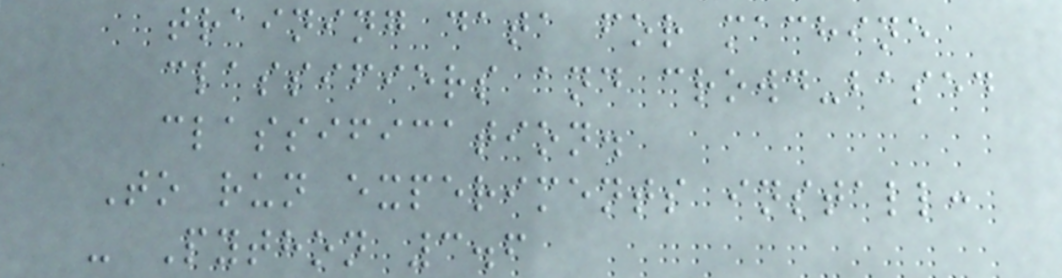training data for machine
classifiers and crowd-based
classification.
To run experiments install:
- Python 3.6
